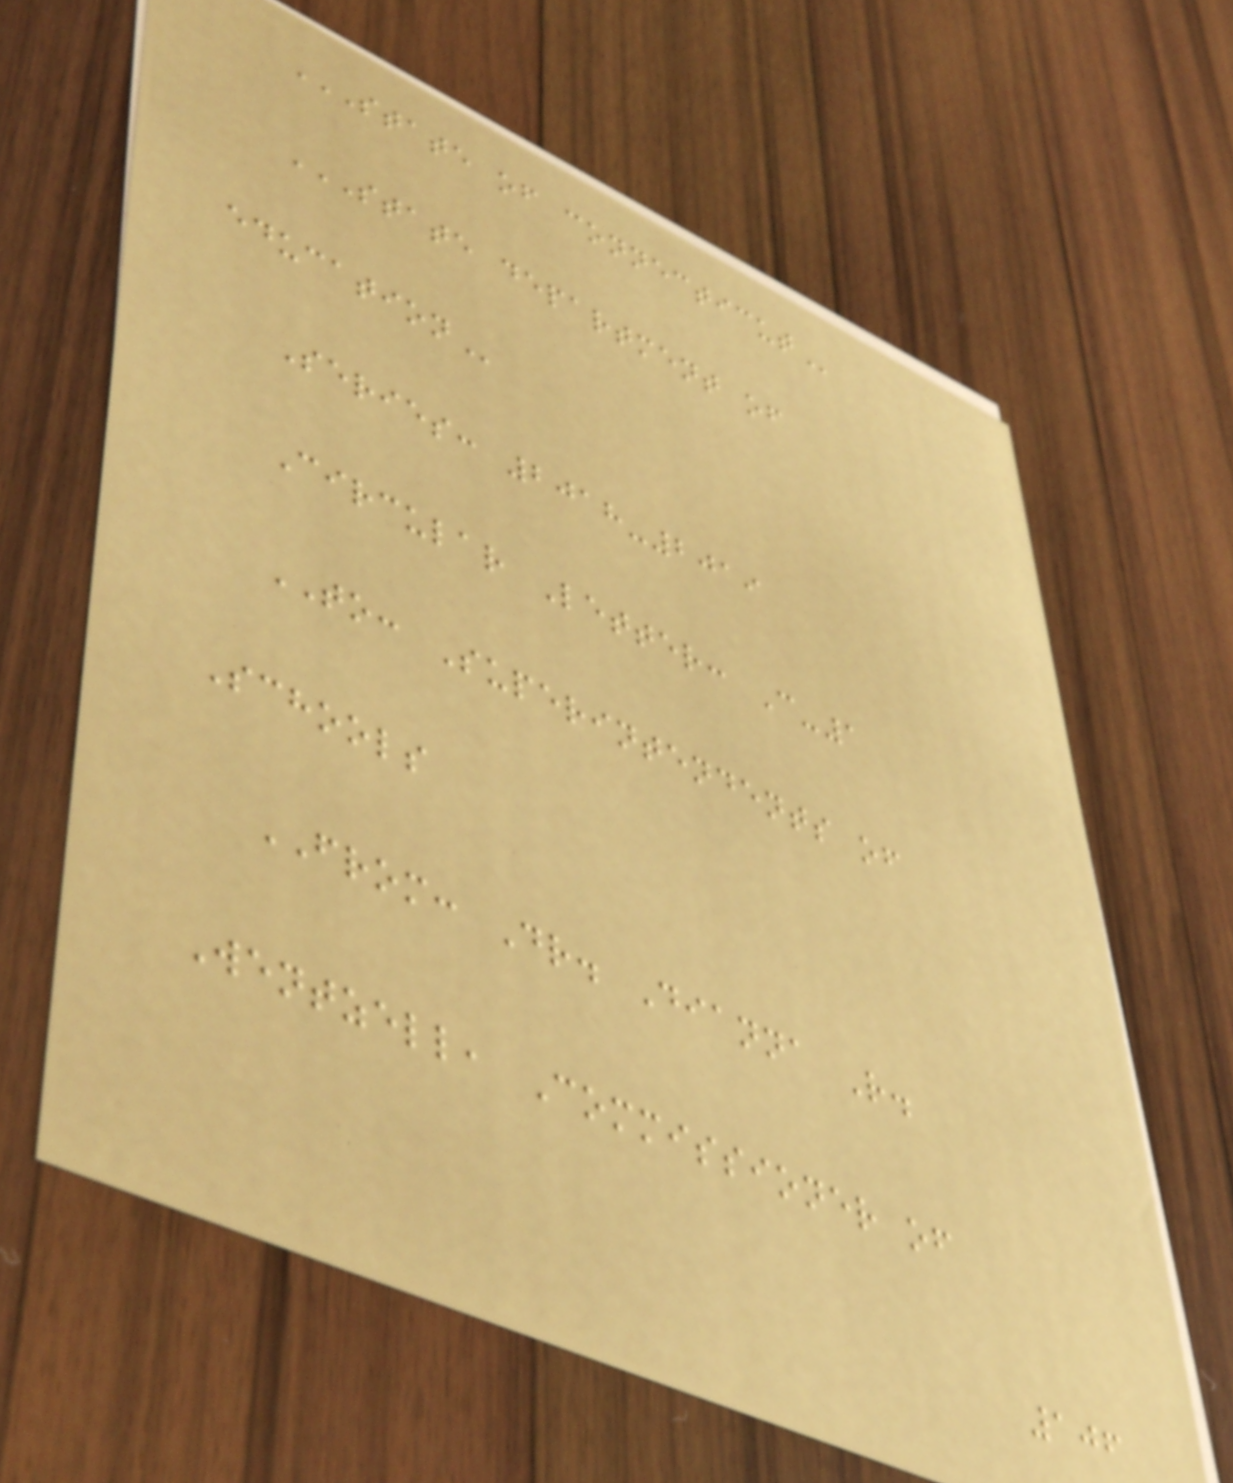STATE OF CONNECTICUT
STATE DEPARTMENT OF
EDUCATION
Series: 2018-2019
Circular Letter: C-1
TO: Superintendents of
Schools
FROM: Dr. Dianna R.
Wentzell, Commissioner of
106
